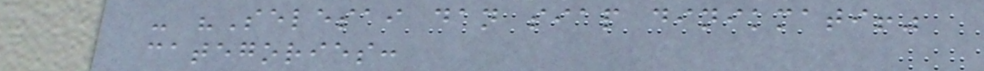- "Selesai dan siap dinikmati!"
categories:
